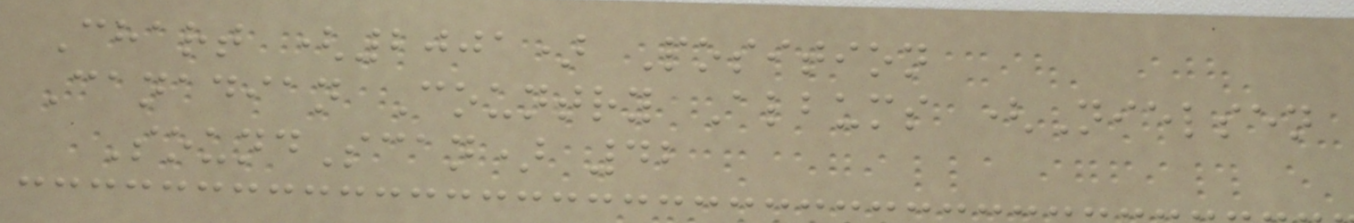Chart (2001) Position
Canadian Country Albums (Nielsen
SoundScan) 42
